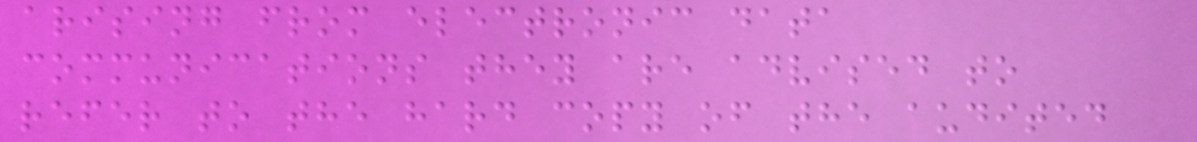arising from electronic data
communications they are advised to
refer to the hard copy of the audited
